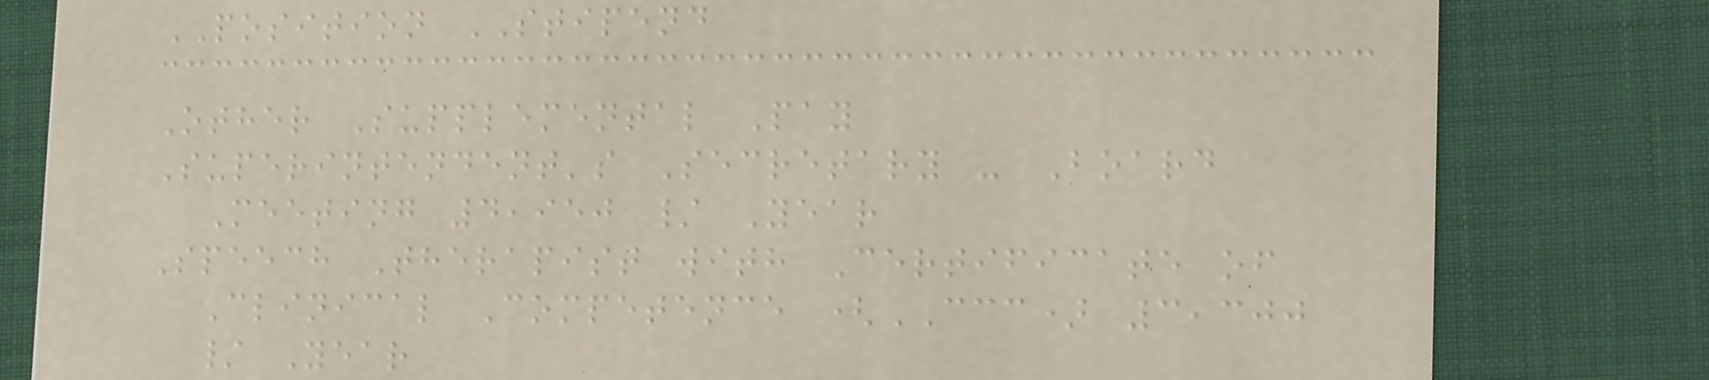POSITION STIPEND
Other Supplemental Pay
Superintendent's Secretary - Board
Meeting 4,950 / Year
Speech Therapist with Certificate of
Clinical Competence (CCC) 3,300
/ Year
